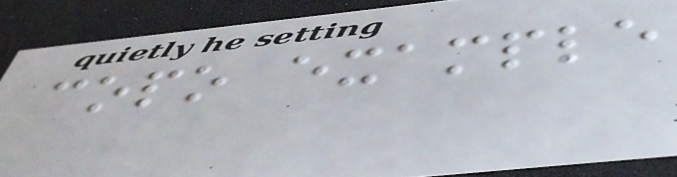copo example
